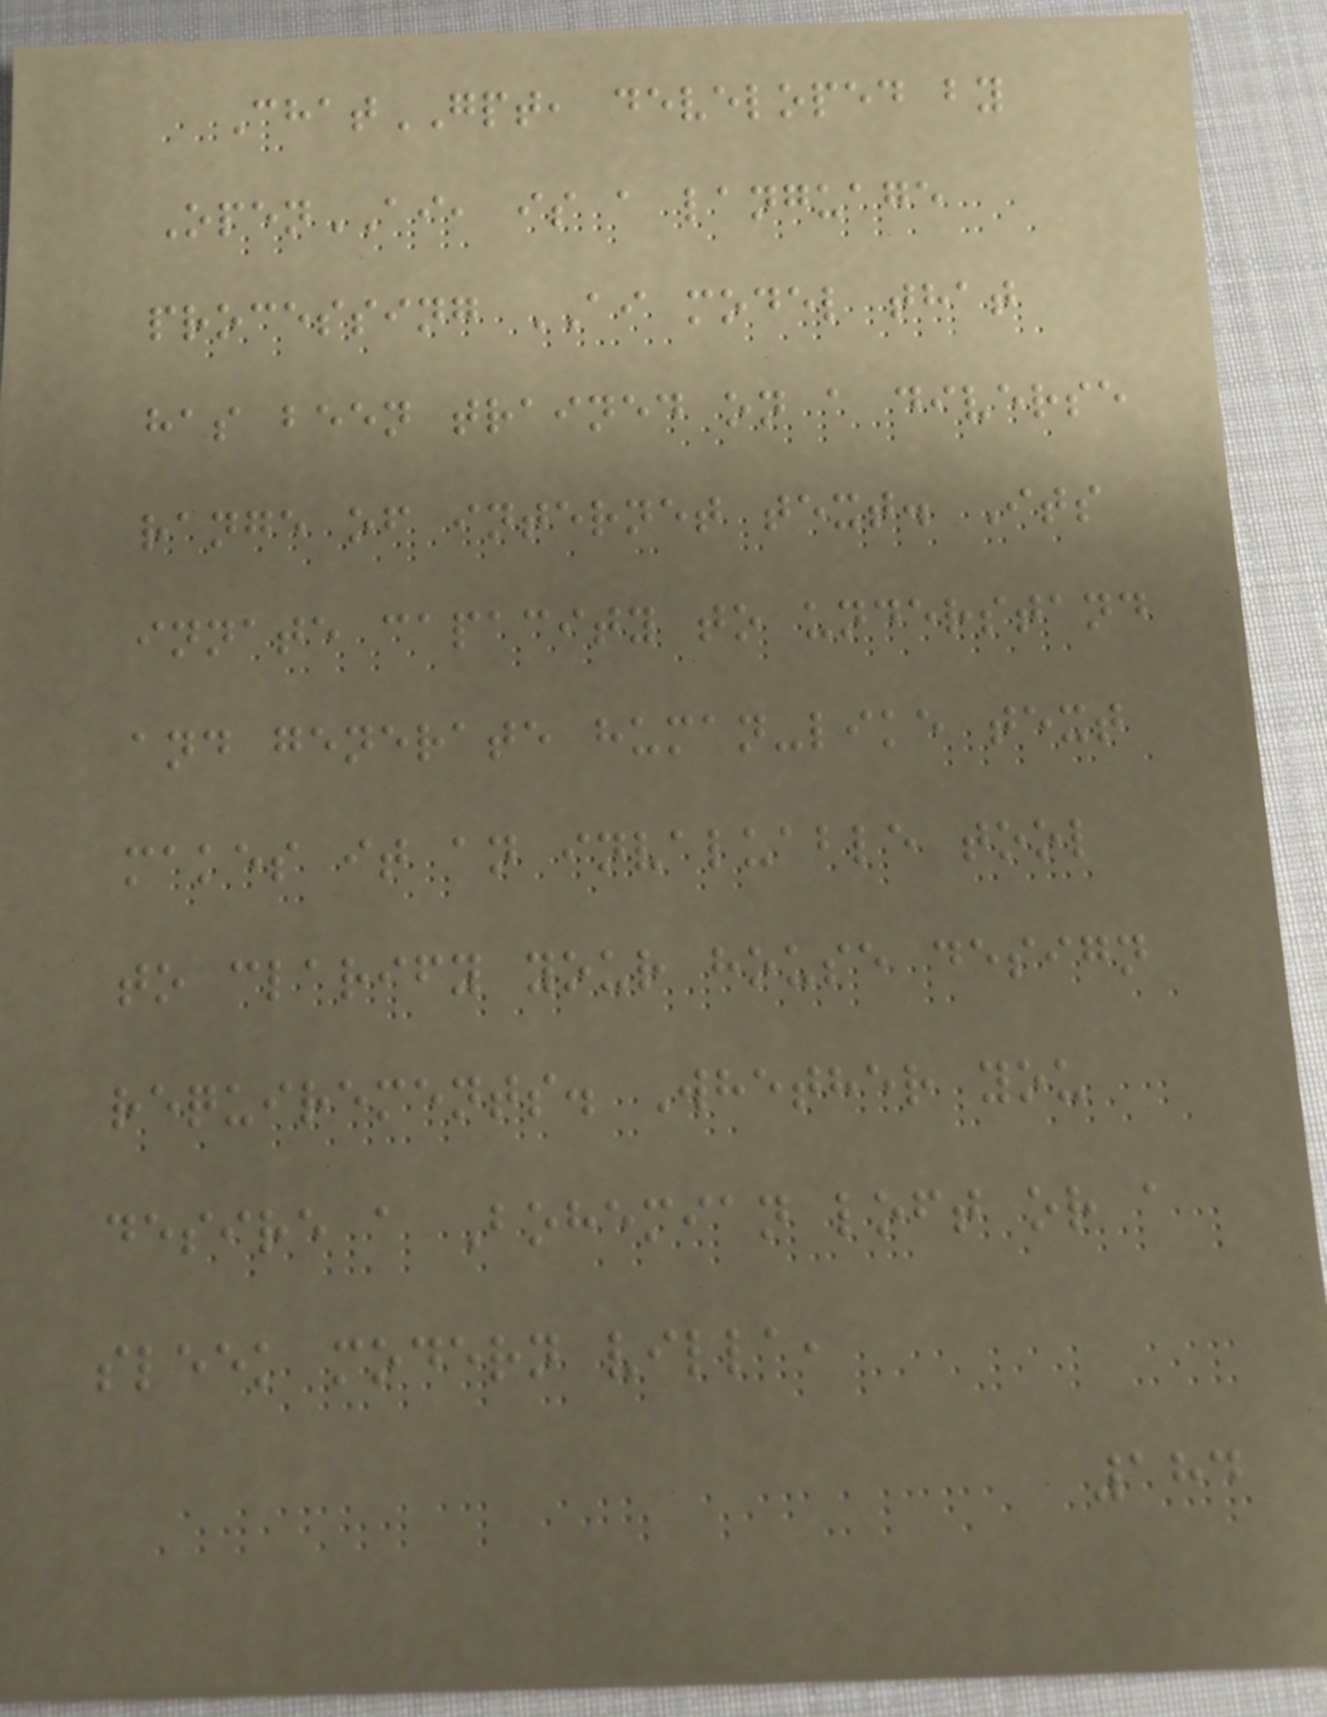ChatGPT, developed by
OpenAI, is a language
processing AI model that
has been trained on a diverse
range of internet text. Its
innate capacity to understand
and generate human-like text
makes it an invaluable tool
to clarify your house design
requirements. Whether you
desire a Bohemian loft or a
sleek modern villa,
184
